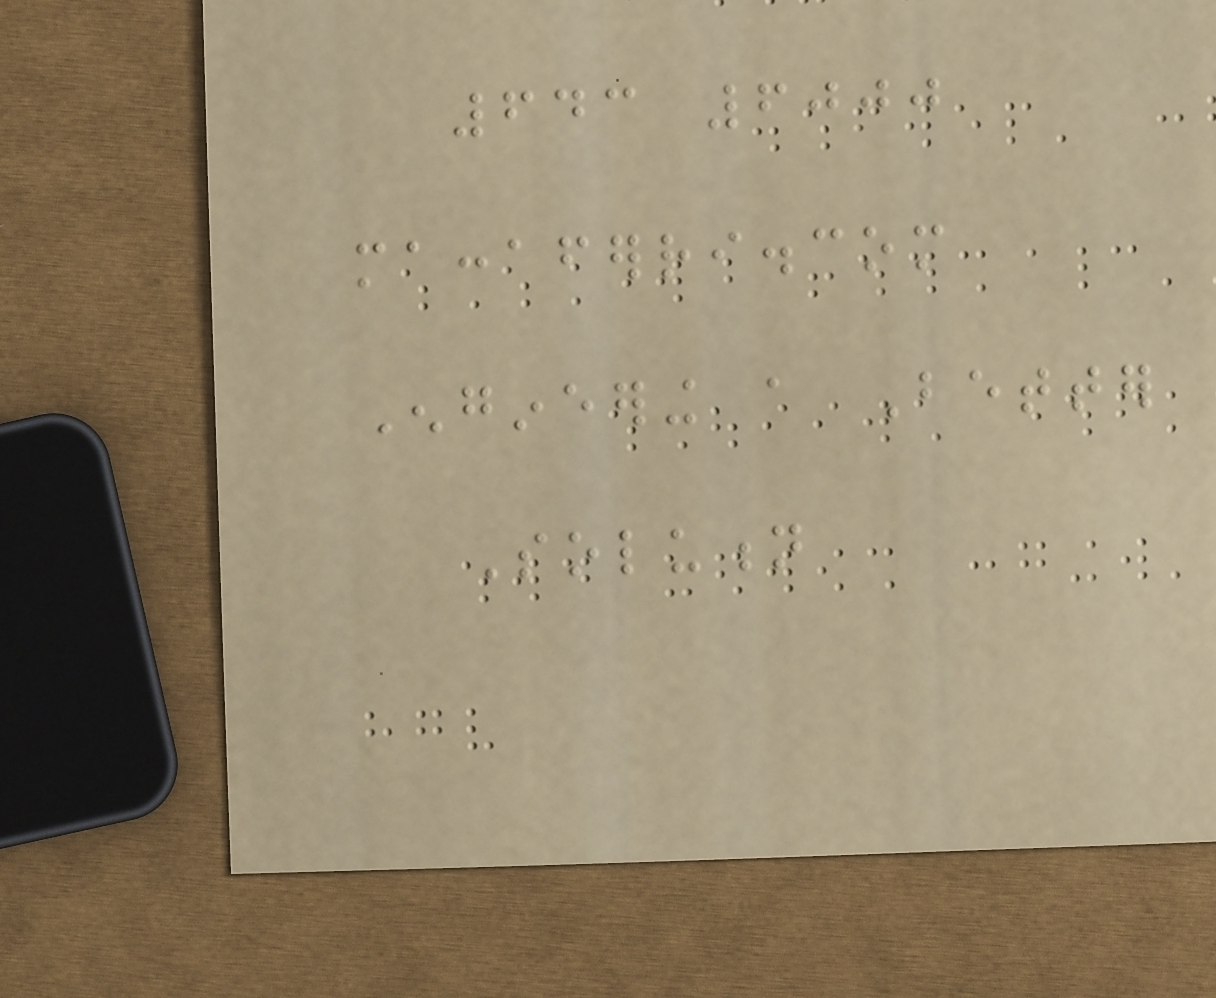643 6000
maccaferri.com
Engineering a Better
Solution
